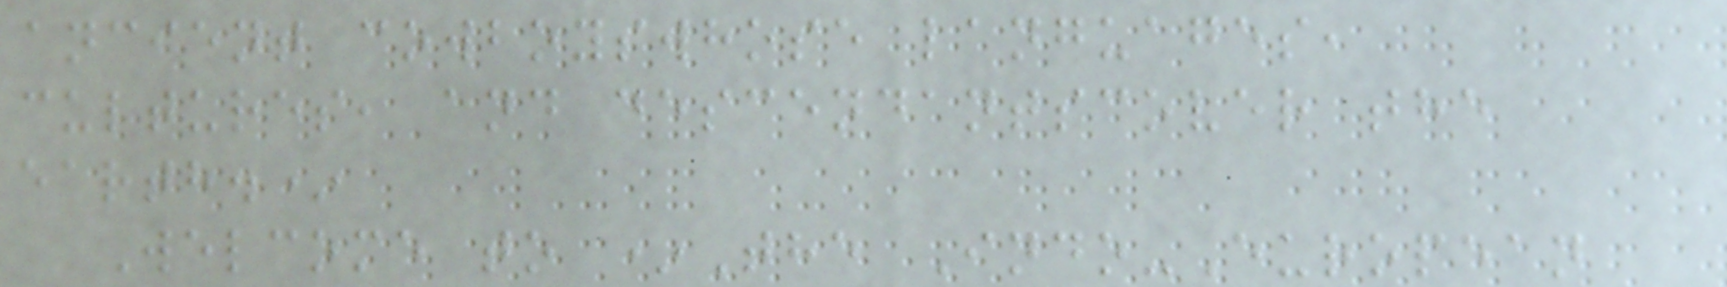ancient cowboyswhose languages,
cultures, and descendantscover the
earth.*
Welcome to *The Indo-European
